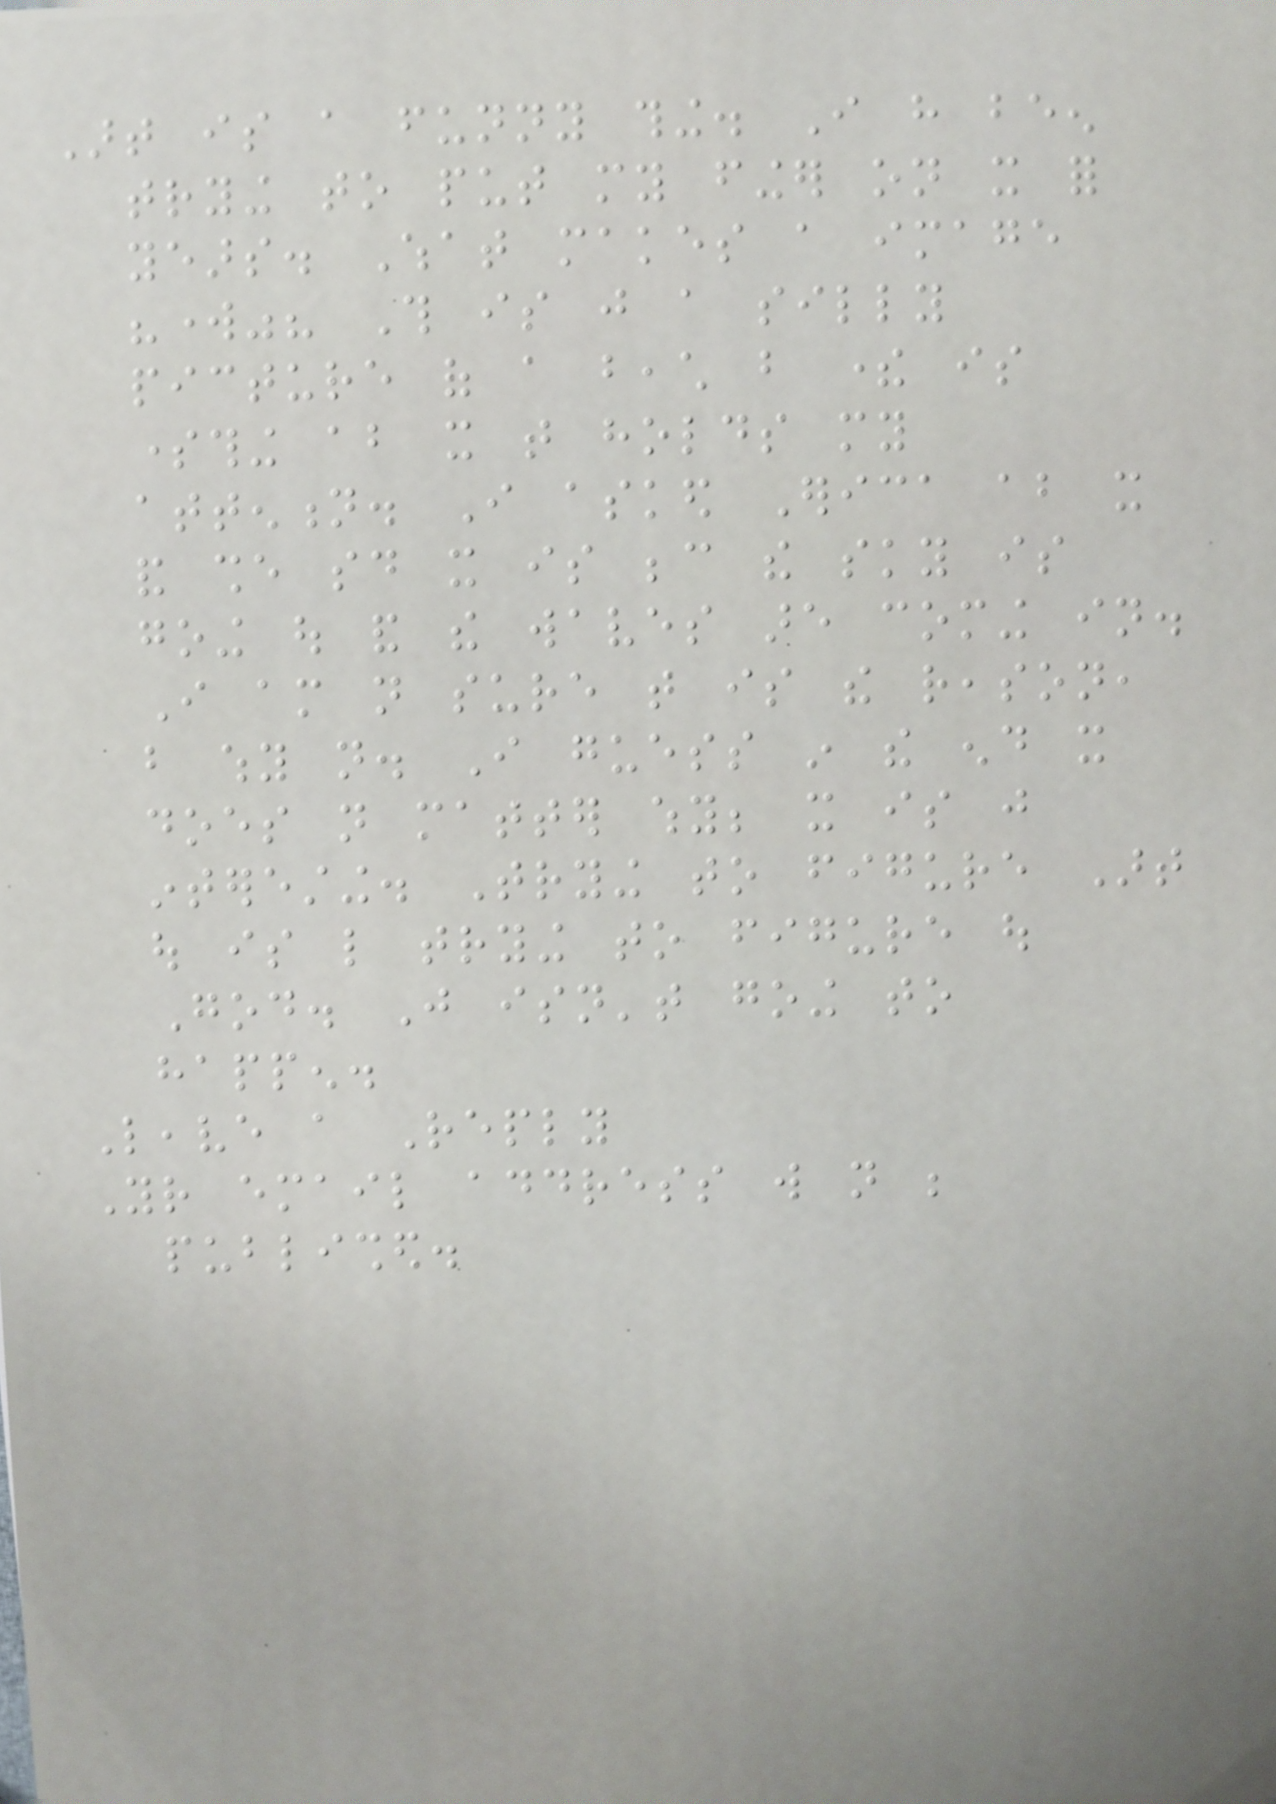Art is a funny thing. I have been
trying to put my finger on it for
years. What makes a image
"work"? This is just a silly
picture of a beach but there is
something about it that holds my
attention. I asked Erica about it
and she said it is because the sky is
going out and the waves are coming in.
I am not sure that is the reason,
but why not. I guess in the end it
does not matter why; it is just
interesting. Trying to figure Art
out is like trying to figure out
God. Just isn't going to
happen.
Leave a Reply
Your email address will not be
published.
